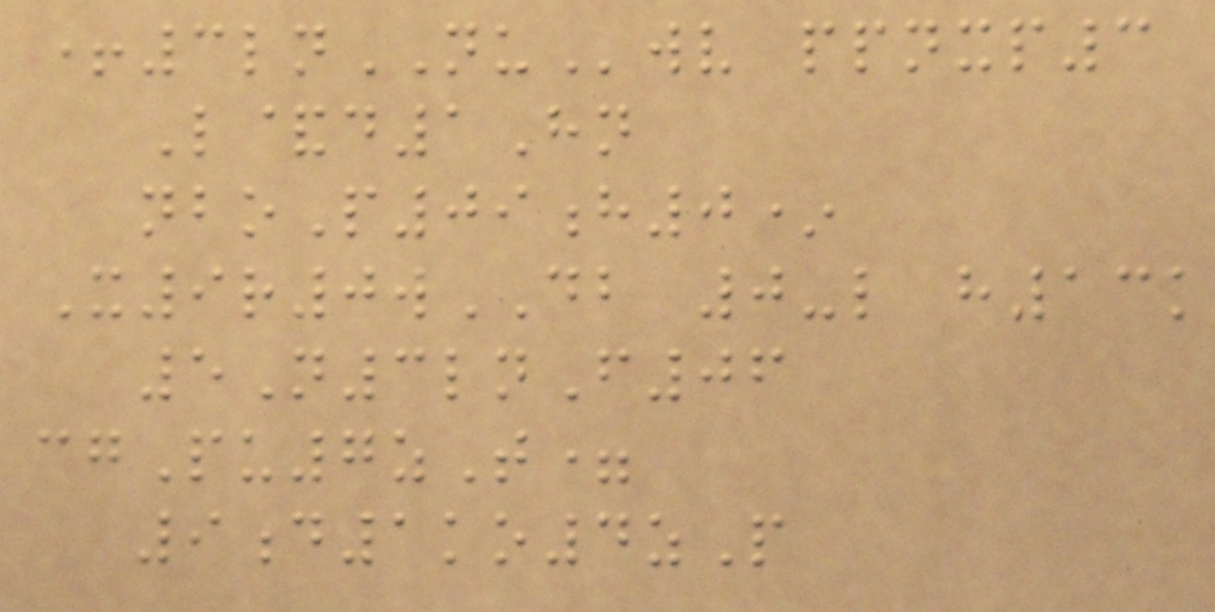+3lnNUwv ppnxp3
L&d1Hn
nboP09h0*
X9r0wDB 0-l h13k
5N3lnF06
cgPu7zT=
9d1ko4zP
